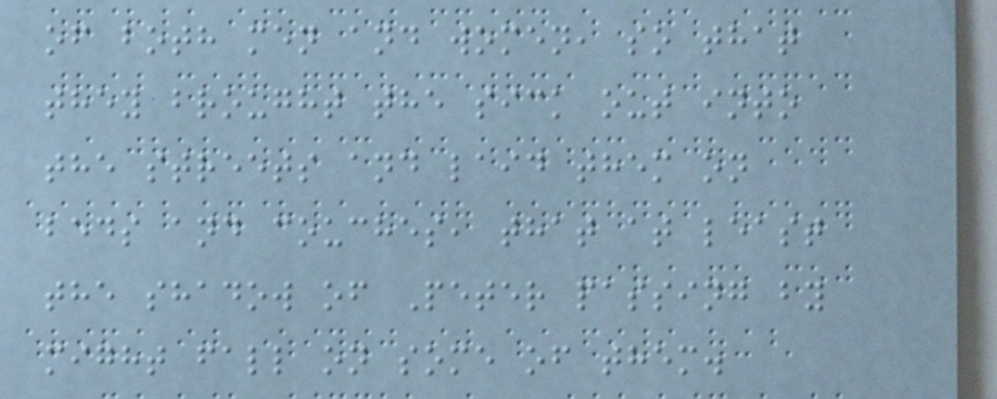of both men and women, so that
they brought the sick out into
the streets and laid them on
beds and couches, that at least
the shadow of Peter passing by
might fall on some of them.
